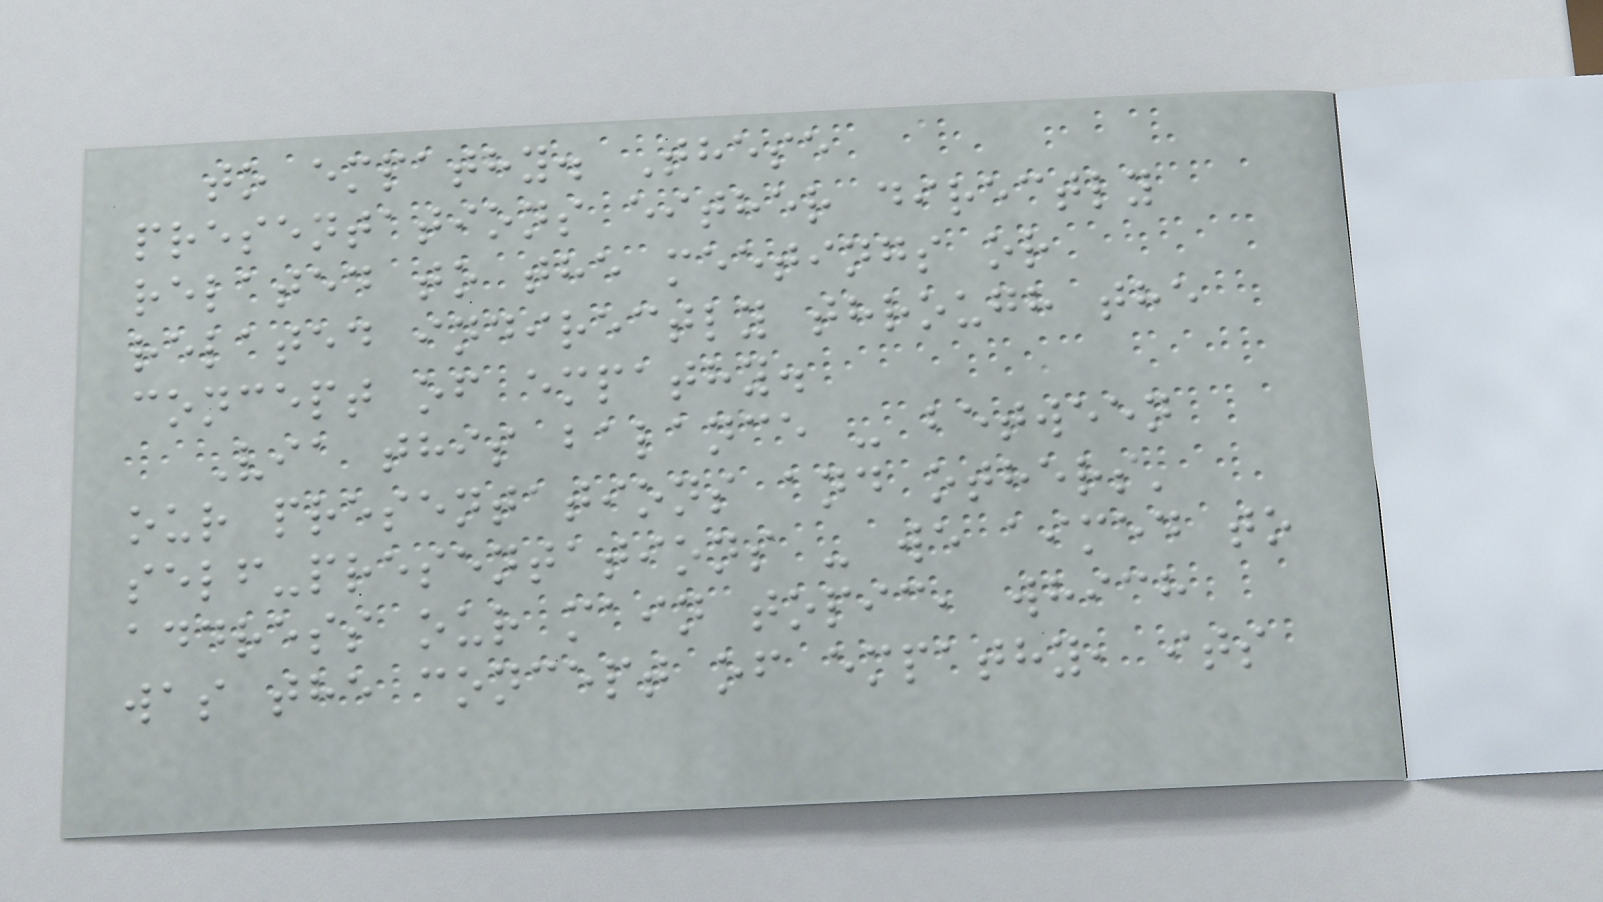to empathy. These
presentations either directly
related to the meetings or
related indirectly through the
concept of empathy.
Via this balance - between
our presentations and others'
self-presentations - we aimed to
address our main topic, which
was the concept of empathy, its
